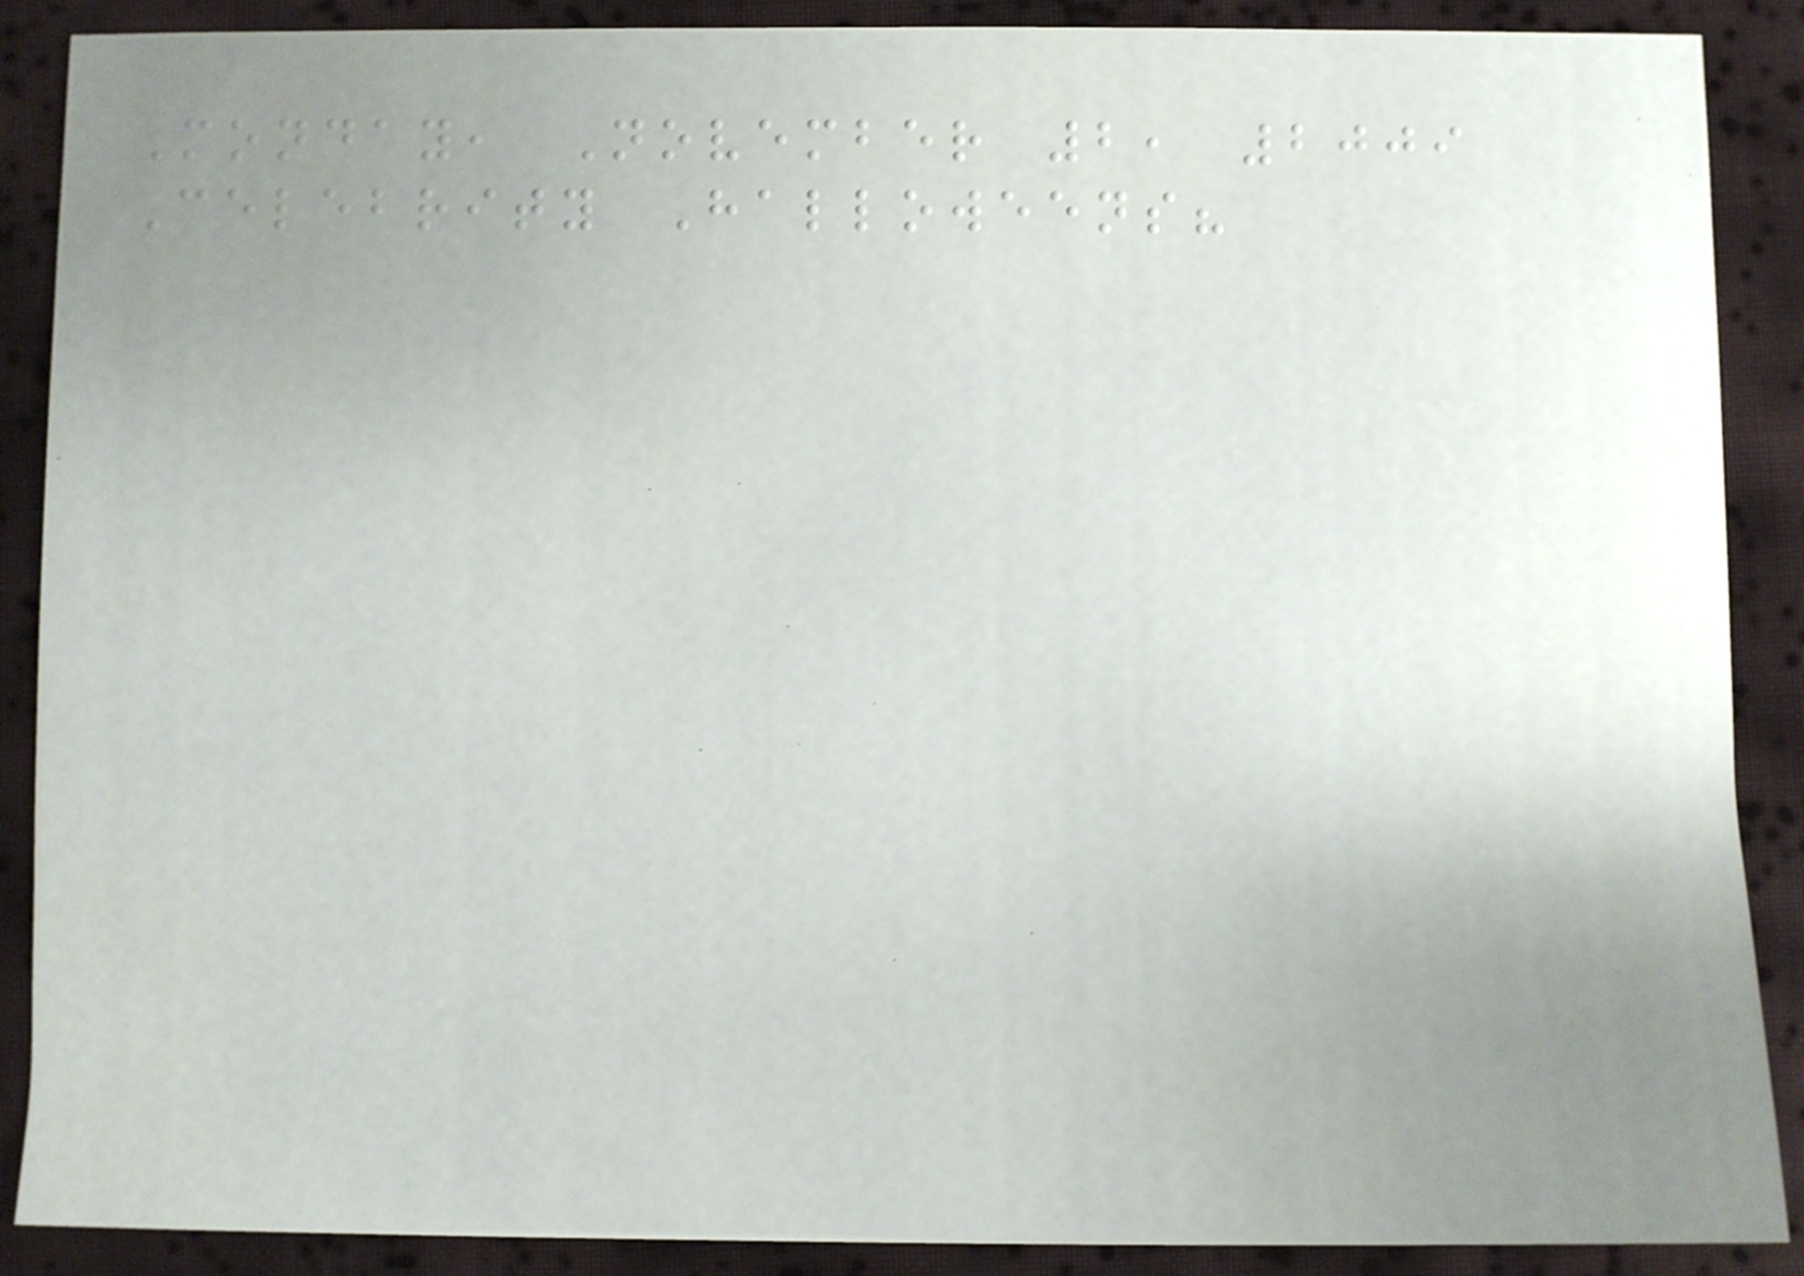Monday, November 2, 2009
Celebrity Halloweens?
